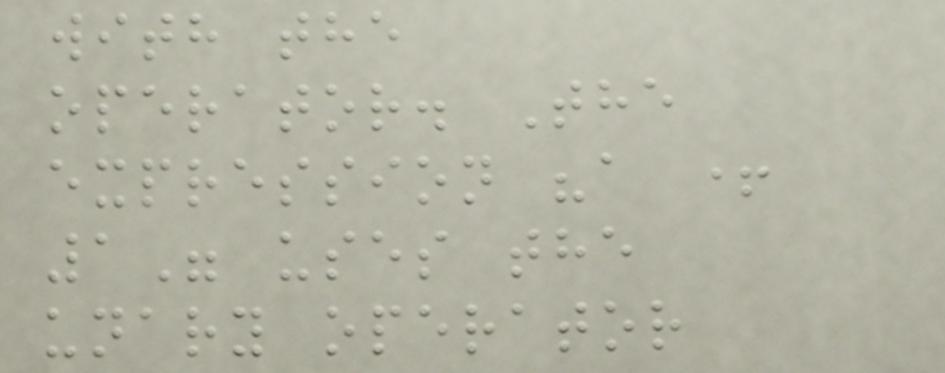with the
operator. The
expression "a +
1" uses the
unary operator
